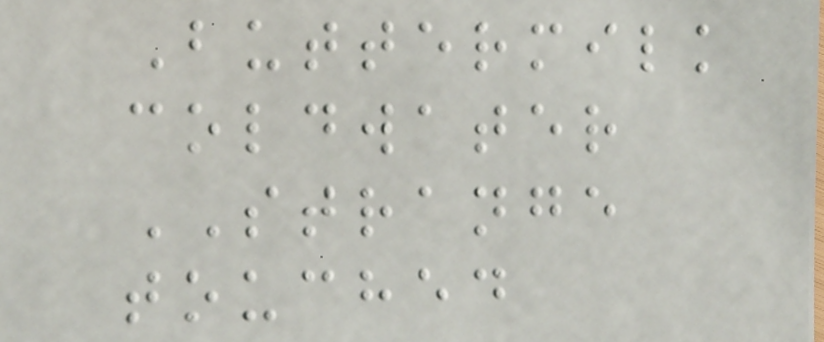Buttermilk
coldwater
STRANGE
touched
